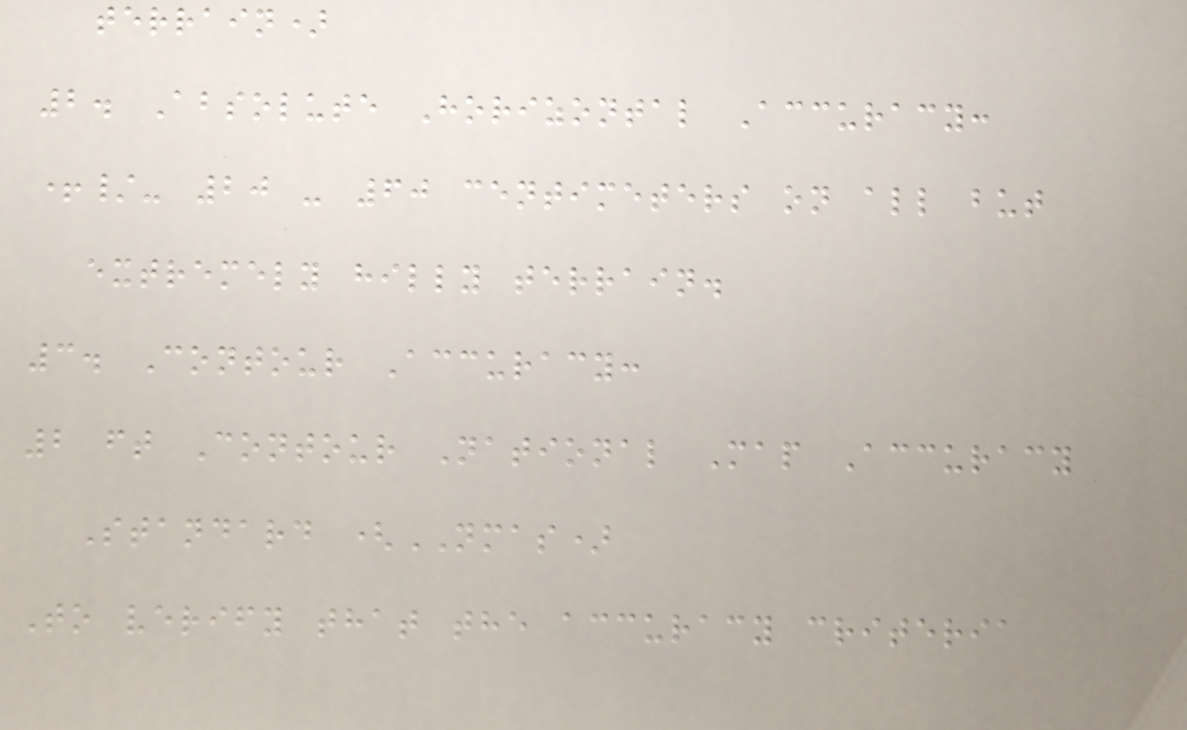terrain)
2. Absolute Horizontal Accuracy:
+/- 20 - 60 centimeters on all but
extremely hilly terrain.
3. Contour Accuracy:
2 ft Contour National Map Accuracy
Standard (NMAS)
To verify that the accuracy criteria
